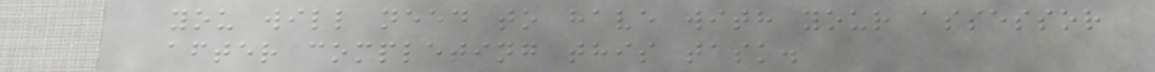you will need to have with your assessor
after completing this task.
